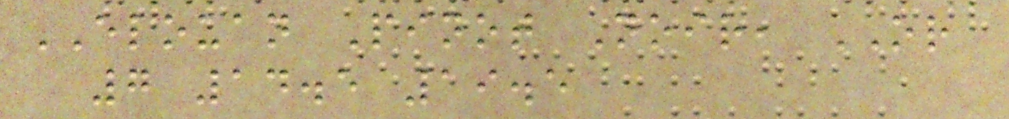ELOUAN Pinot Noir, OR
7 14.5 19.5
